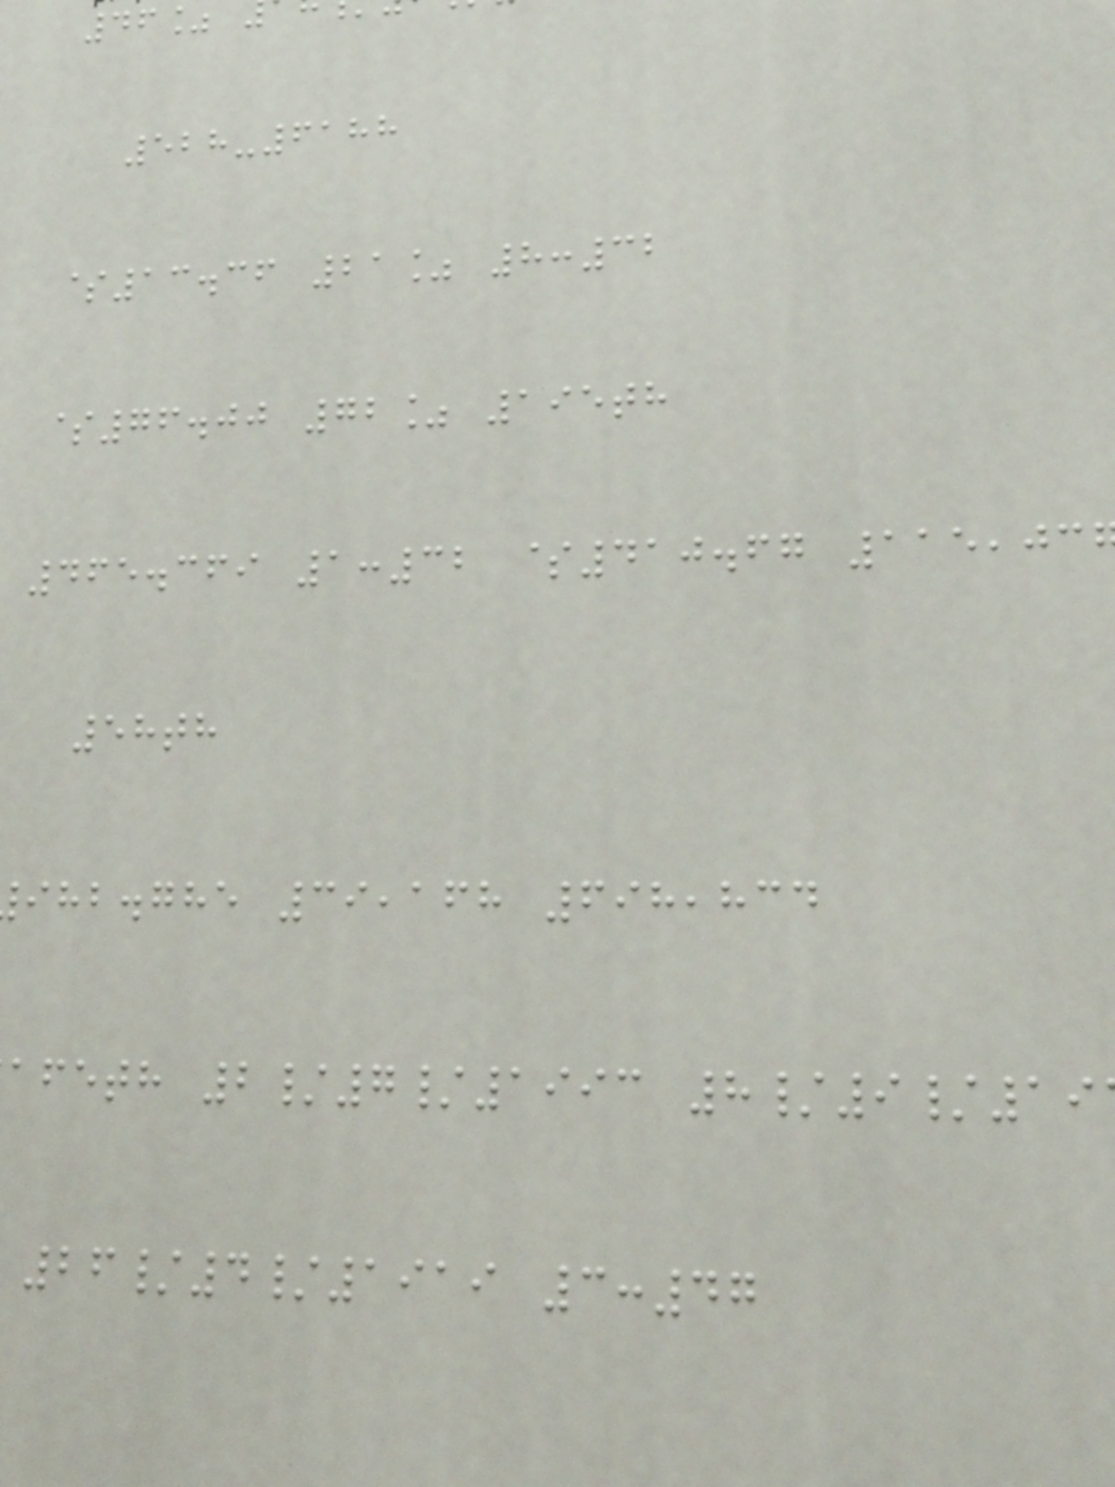528-6188
$13.36 21% 8:32
$76.00 72% 195th
465.369 1:32 $410.67 115,03
58th
ihb.ghe 39,168 698,834
afeth 2/7/1993 8/9/19
26/4/1919 3:47
